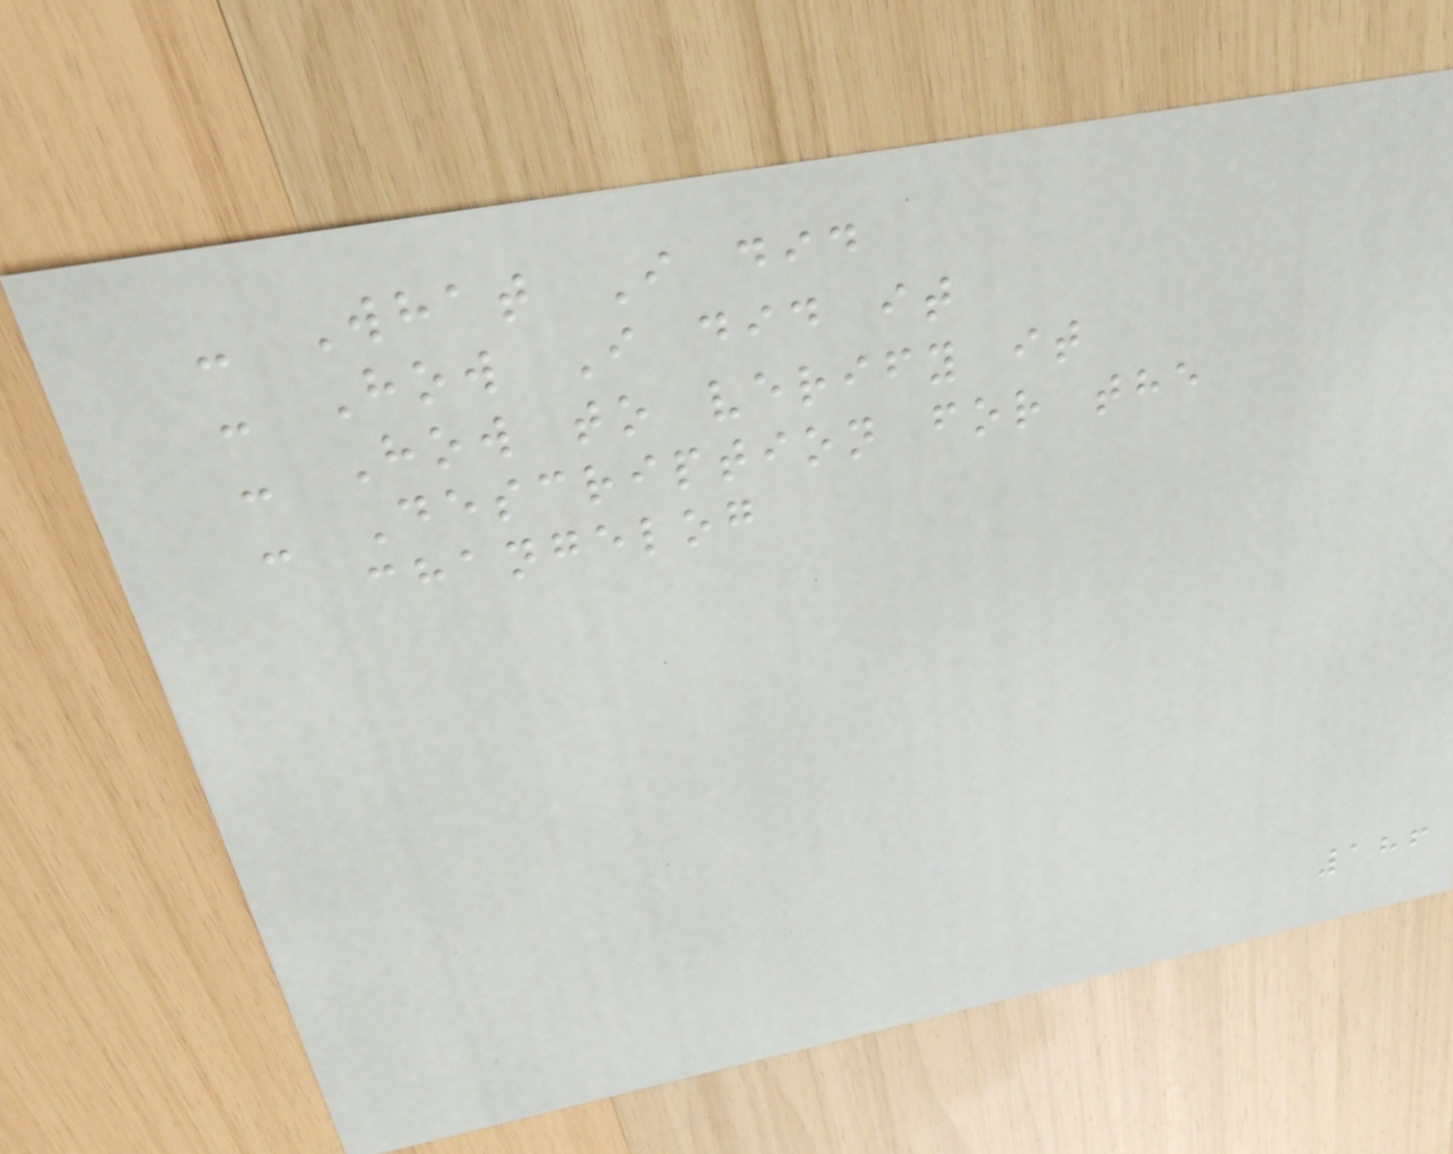- What I did
- How I did it
- How to verify it
- Description for the
changelog
186
